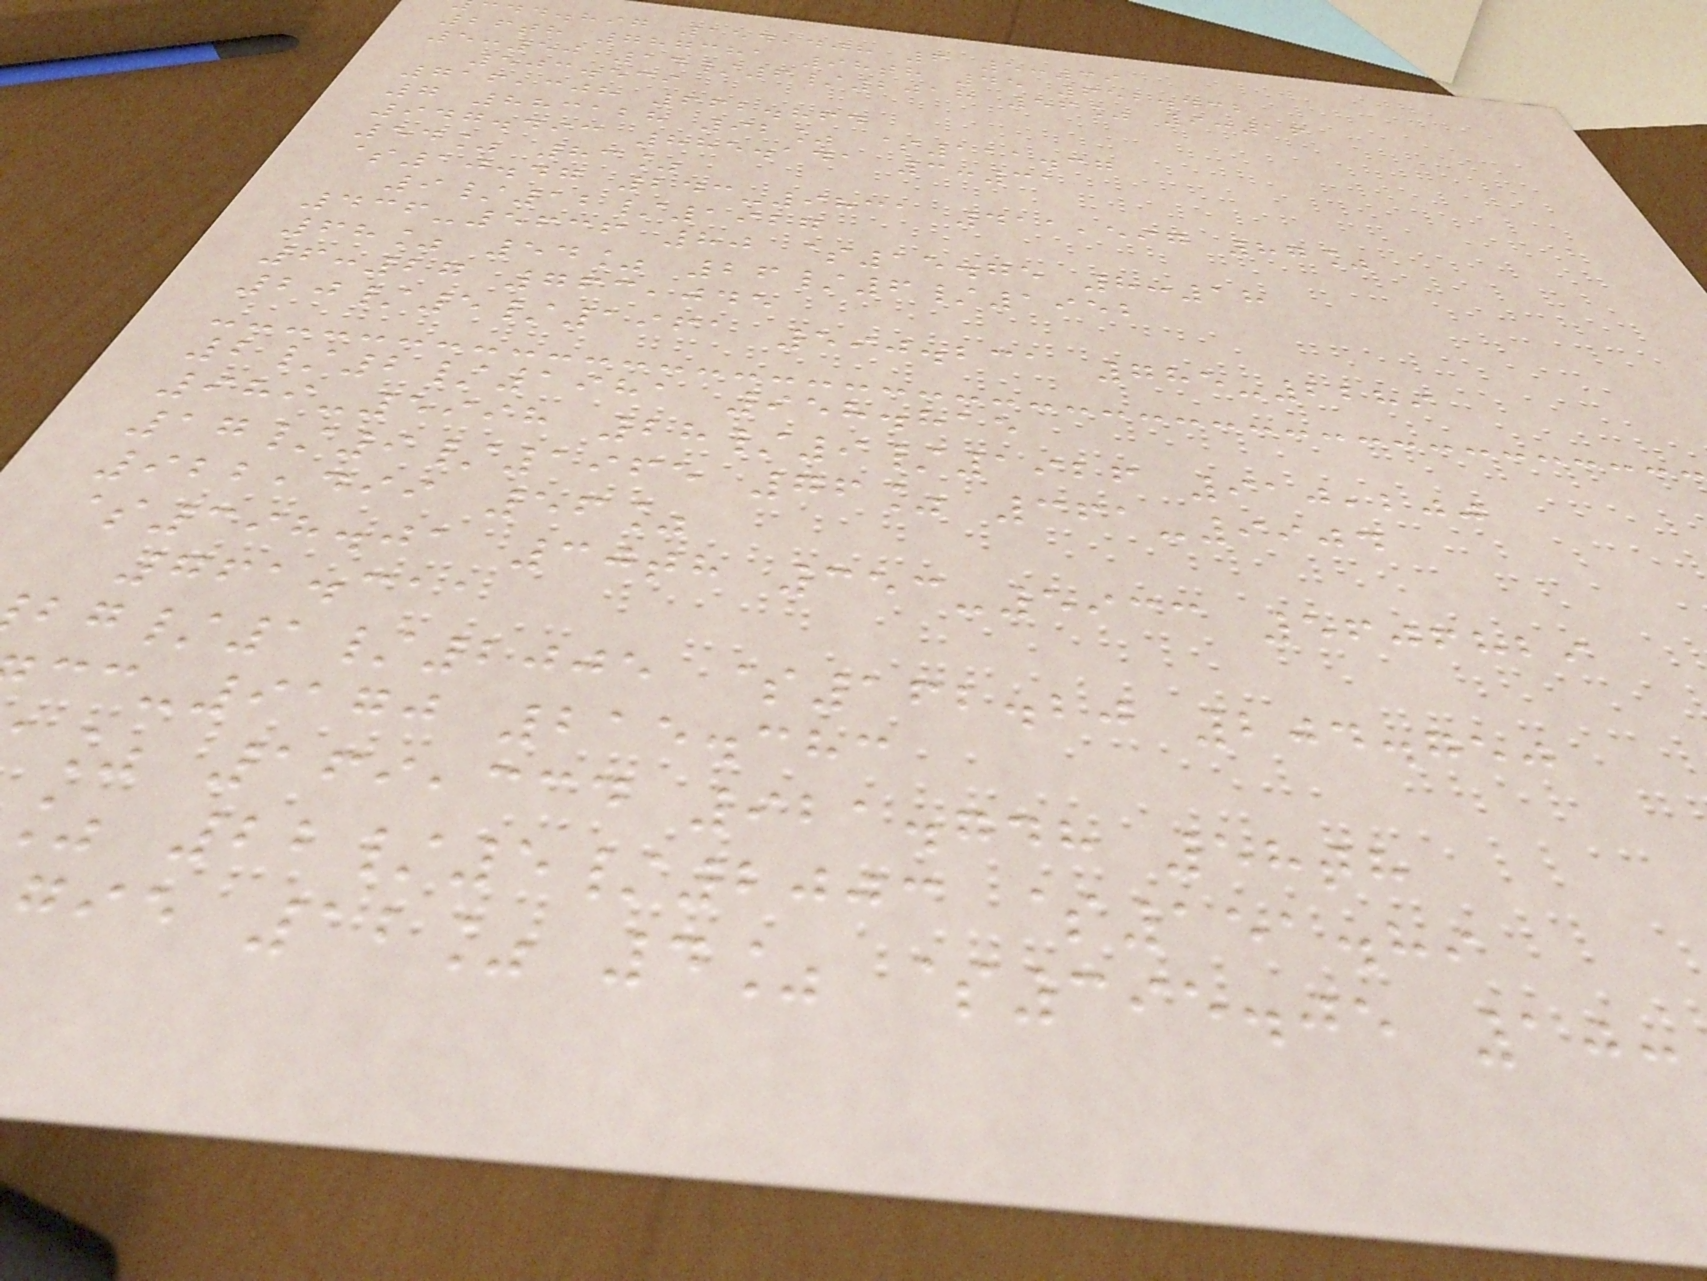dd.hig 154,408 6 5:39
26th 787381 98th 45 652.432
5:50 14/6/2018 56% 9:16
503.539
716,308 662.864
7 883128 92% $111.37
947.493 885.141 3:31
54% 83%
$10.47 243-9831 411,597 87%
9/12/1927
436-5636 80 $15.75 8:18
68% 54% 26/6/1952
6:27 763,045
20/5/1961 590.231 785-2289
2/2/1981 958.815
989-5998 28/9/1926 910,200
17/9/1965 76% 361-9904
922,499 56%
$398.01 30th 353-5933 5606829
761.311
/1/2005 $162.20 204.750
-9170 215.383
% 169,334 921.748 58th
22/5/2003 $151.89
gie 12% 4% $395.05 10:
